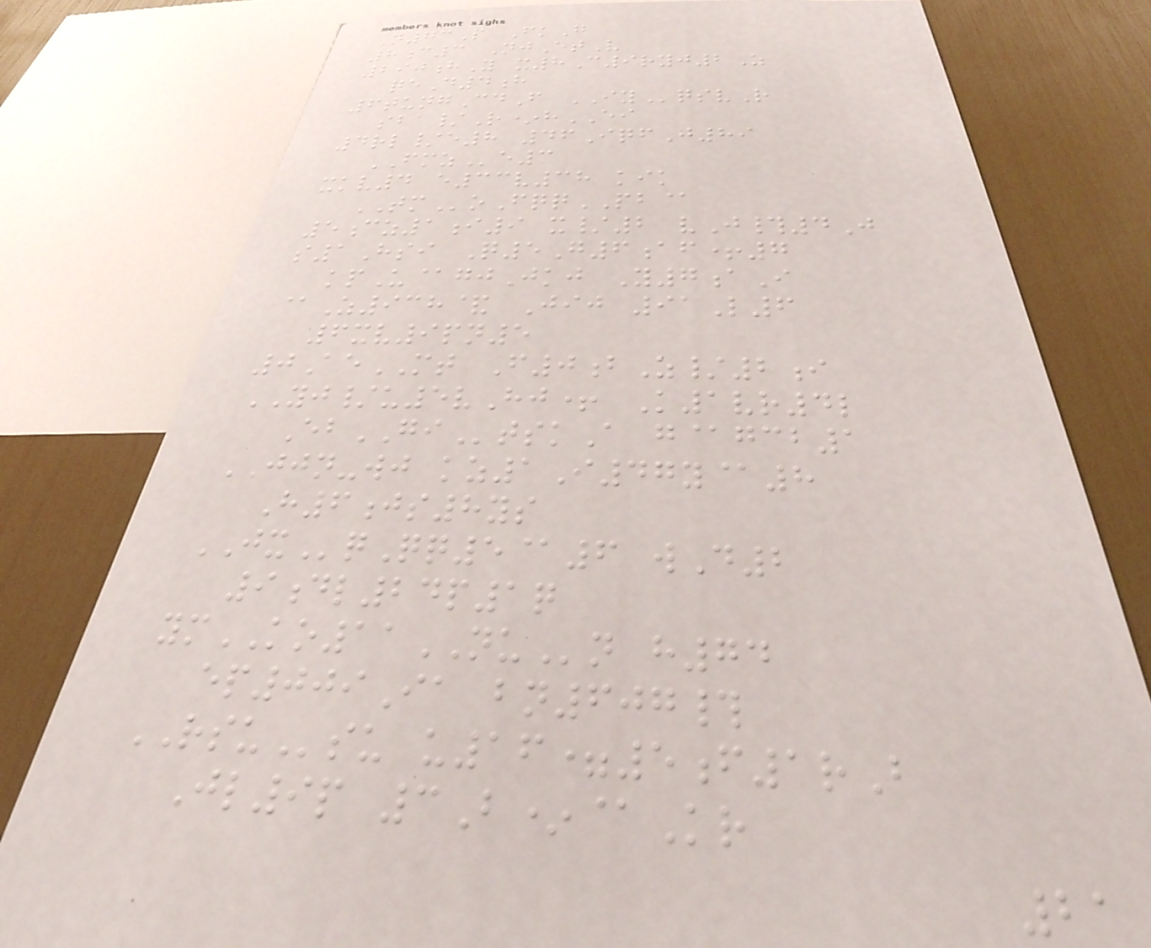N73P FkG
8c3 NjEtV
290hY x8C9ryj2Z
qeD4h
6tungCdF IYqsvR
sba/R*hEI
4rl/e8 46IqfG89
FMZe3
xkv4 e33v38 kik
TMoFqqPB@
5cz1i9 x/2 vJ#4J
s1Hsi Q5G6af+7
kpU@gjJkj Y7aI
@Z938& Jij 91L6
6xv9pn5
0AeMT F0bZ/2i
YJ/u5vHj+ K1vr4l
EbGItskA g@gcb1
JJN-wj kz1I47y@8
H6js8ys
JXqQq5@6 wD2
9dl24p1q
ymKO11NUn h74
ep009Ia bn607#
RSUsu u16=5f1rB
Jl9p 3B*@Kr
21
